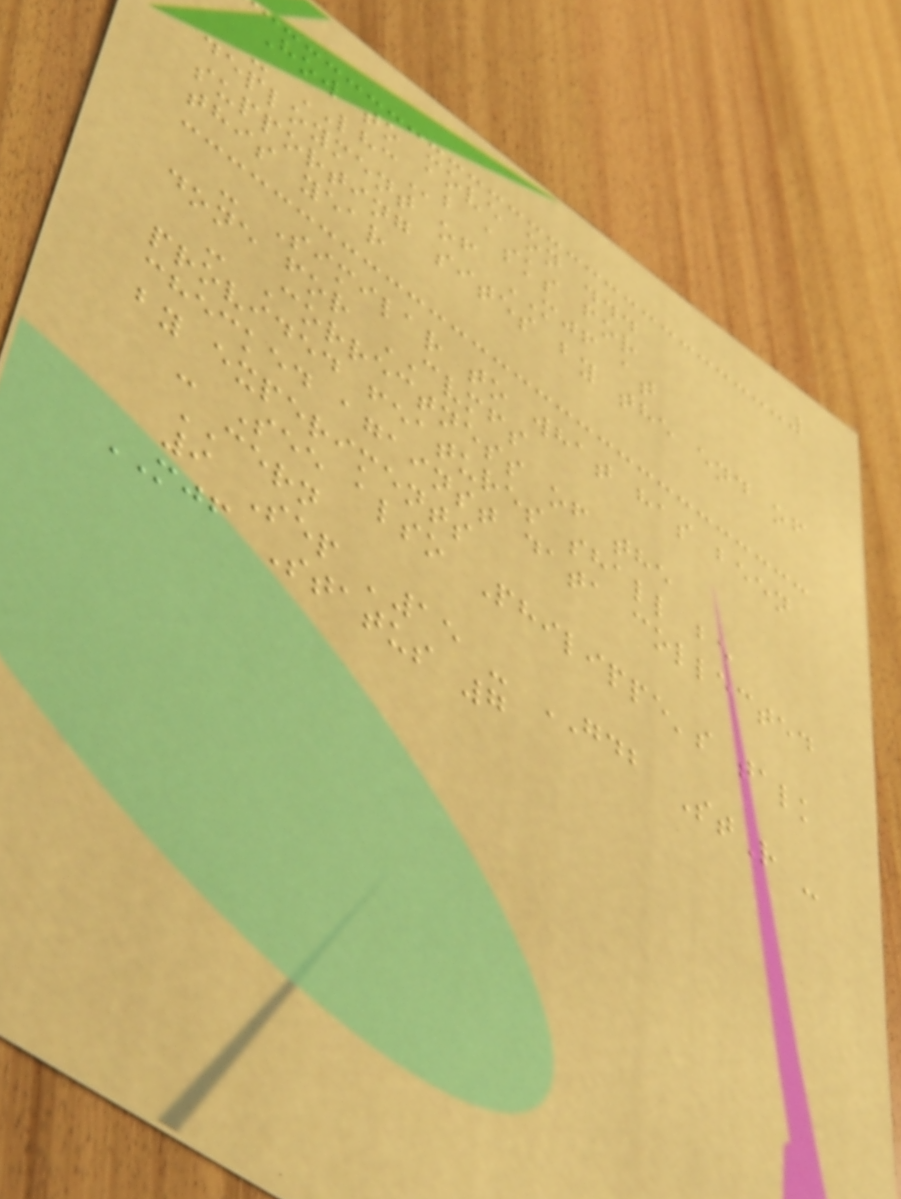How to move on ...
- LHCb asks for
deployment of MJF at
supporting sites by the end of
this year
- Similar to what has been
done for CVMFS
- Correctness of the
provided features shall be
checked against data collected
by experiments
- See also Philippe's talk
CERN
9 Sep '15 - GDB StR -
MJF Status 7
